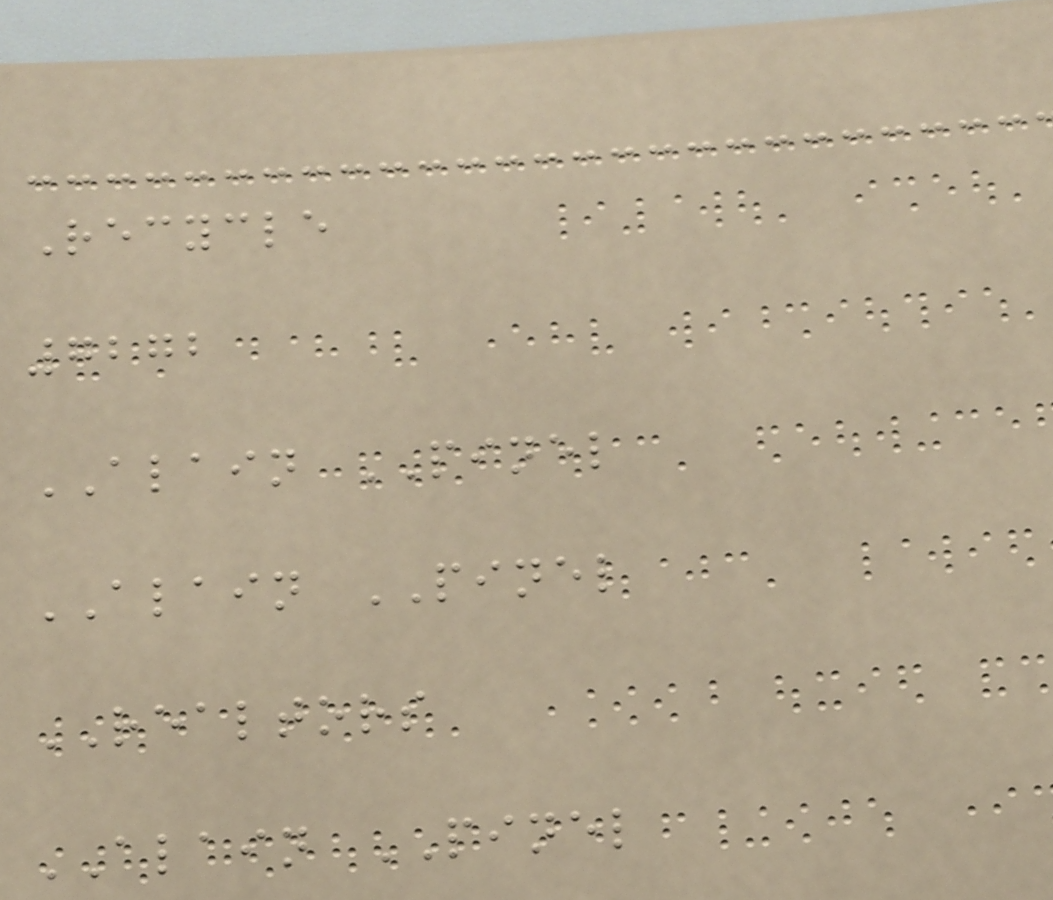Recycle
7272
ALAIN PINEL
ALAIN PINEL
REALTORS
ALAIN PINEL
